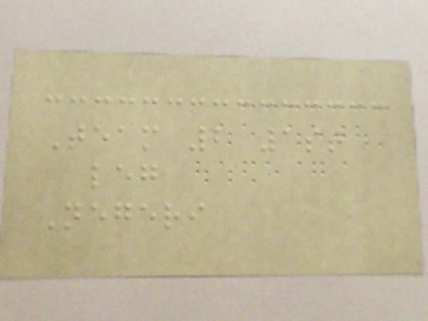Team 2 1st
leg
Negeri
